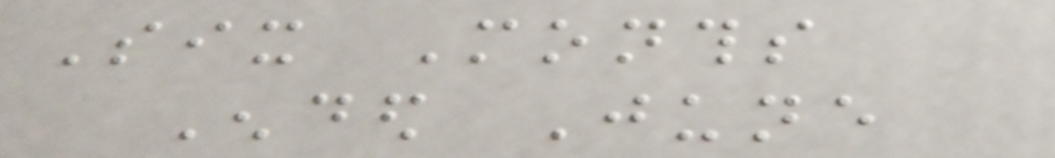Six Months
Ended June
